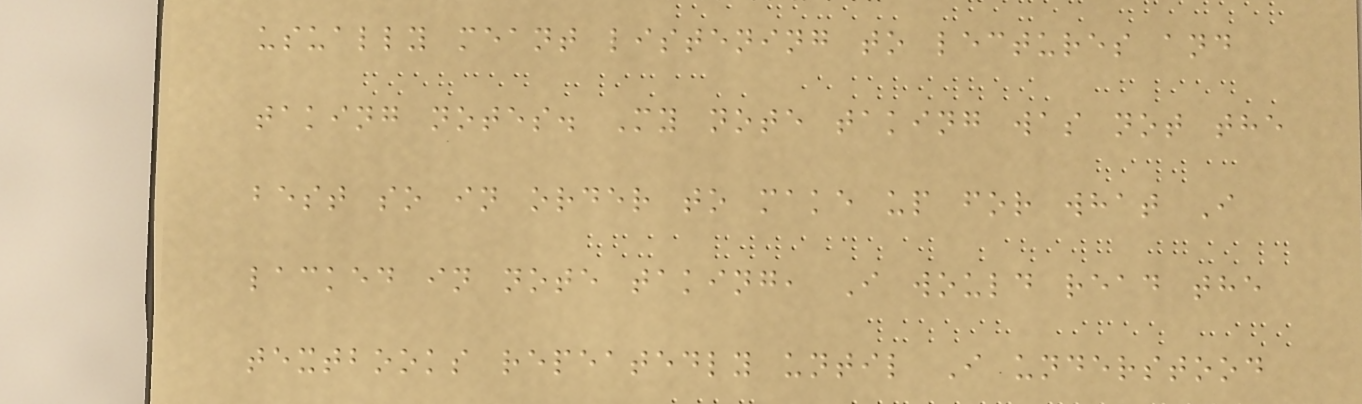usually meant listening to lectures and
taking notes. My note taking was not the
best so in order to make up for what I
lacked in note taking, I would read the
textbooks repeatedly until I understood
